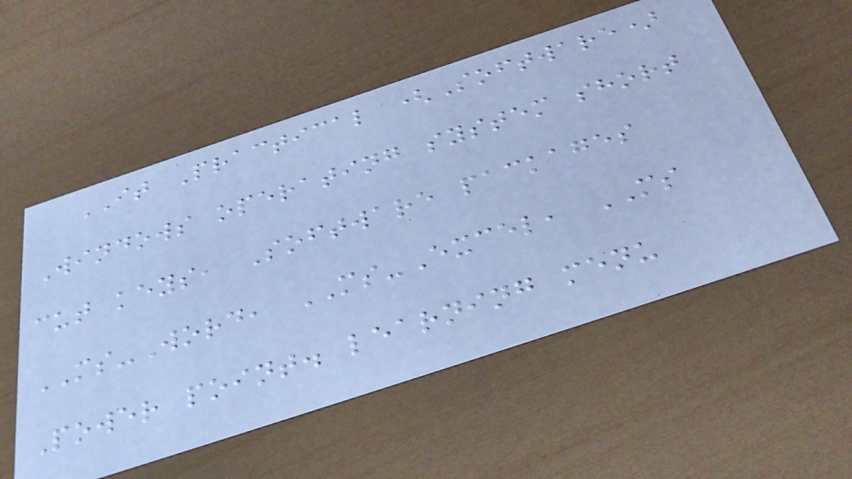IT Practical (Software)
Windows operating system short
cut keys, Software packages
MS-Word, MS-Excel, MS
Power point. learning menu
